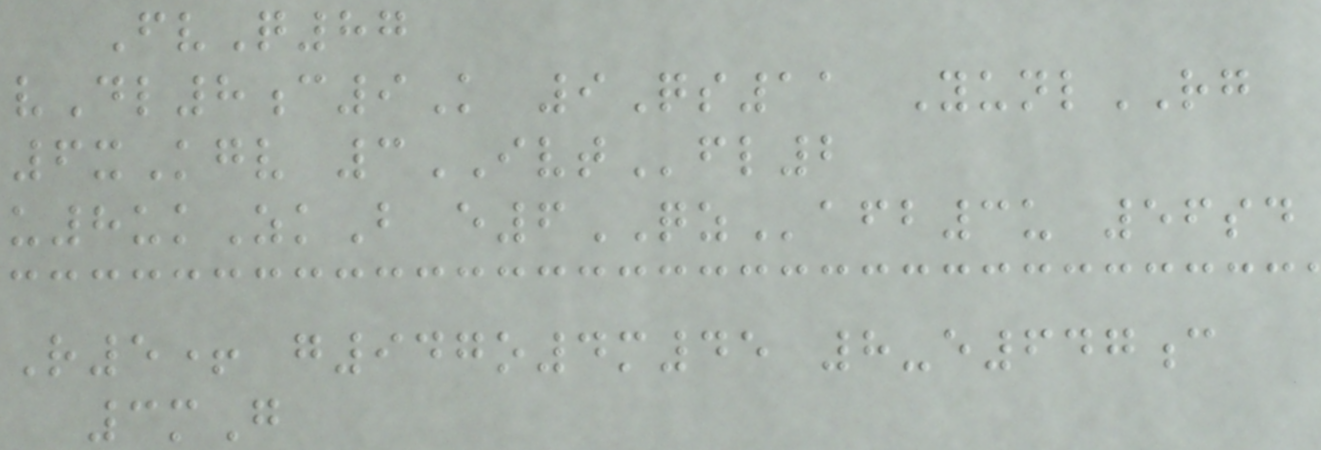FvQ87
vDl8c9K 9Qs11 YunlRG
6xKgv 3IVTfl2
u8ukZkB e6QZafb3u 56sd
R5+ g947o4m45 8-e647c
3mG
